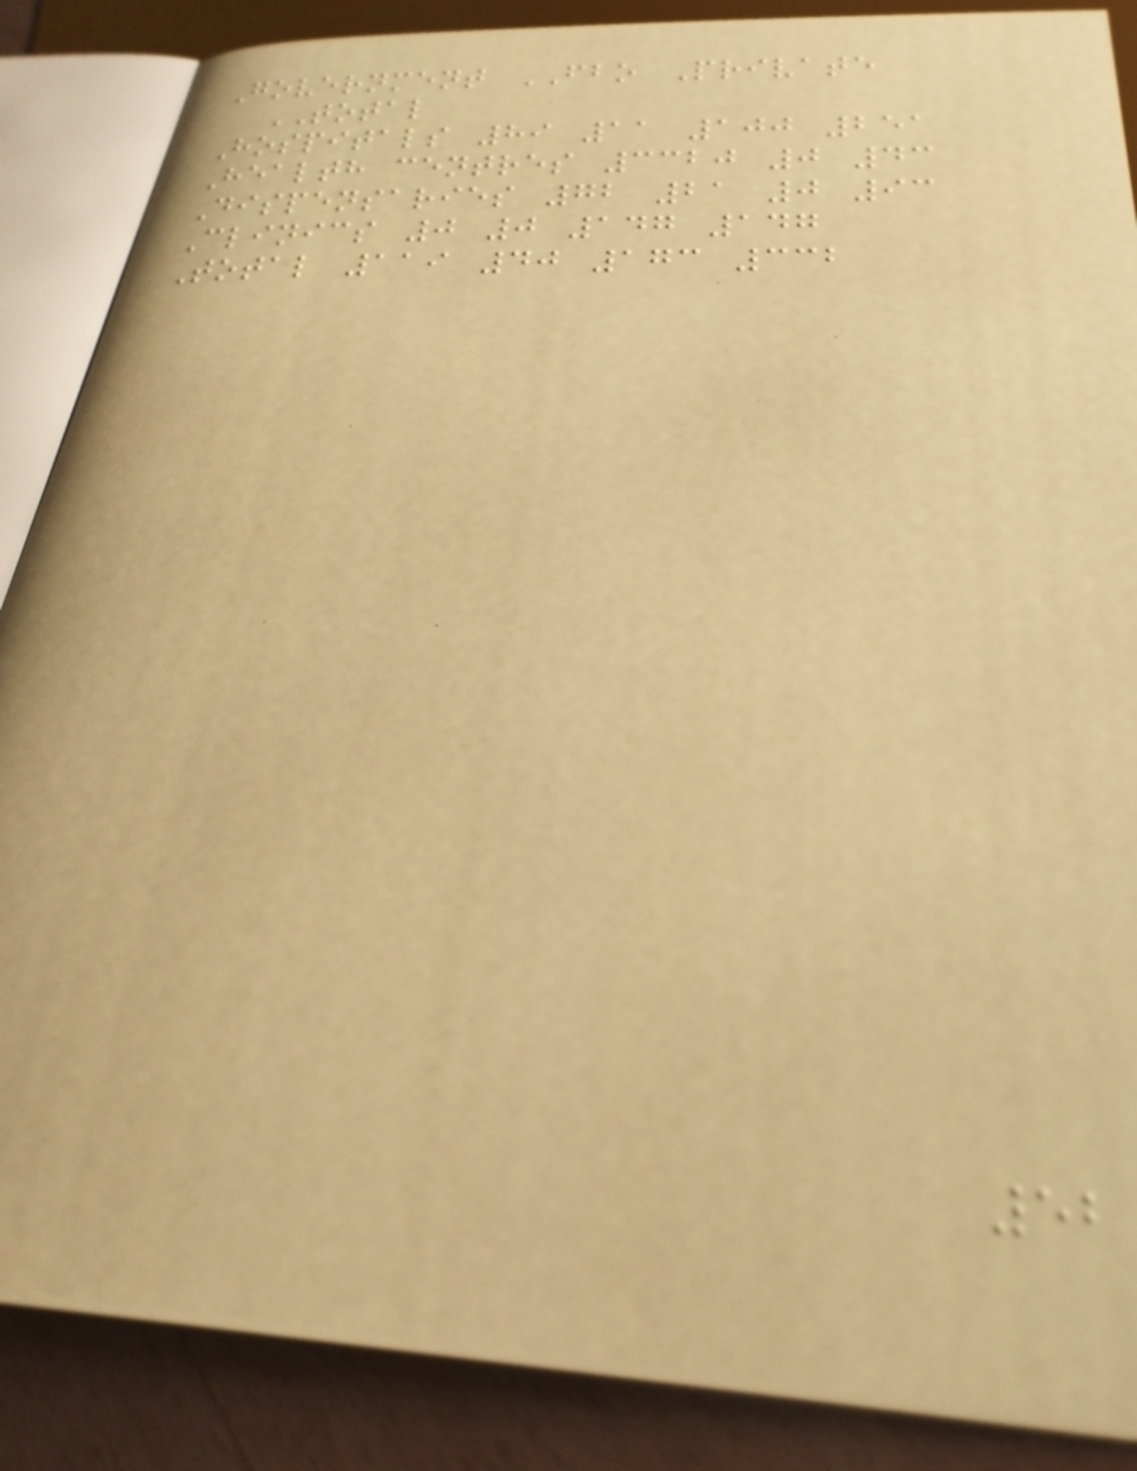Government FBO Private
TOTAL
Hospitals 89 11 100 251
Health centres 3320 0 43
Dispensaries 72 21 0 93
Clinics 0 0 147 147
Total 119 40 173 332
52
